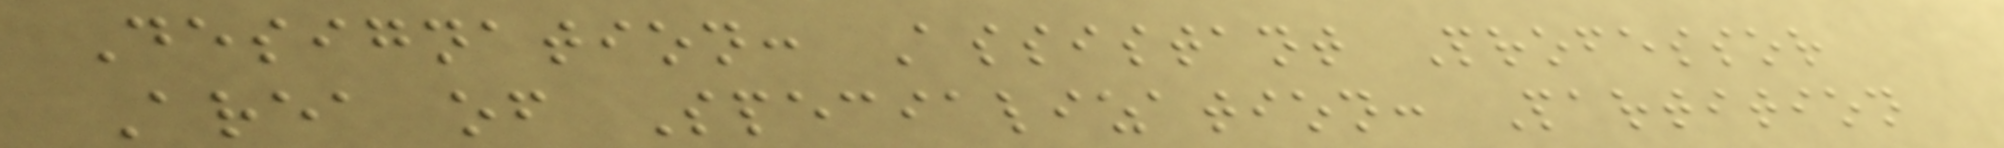Designation: Assistant Professor
Area of Specialization: Partition
